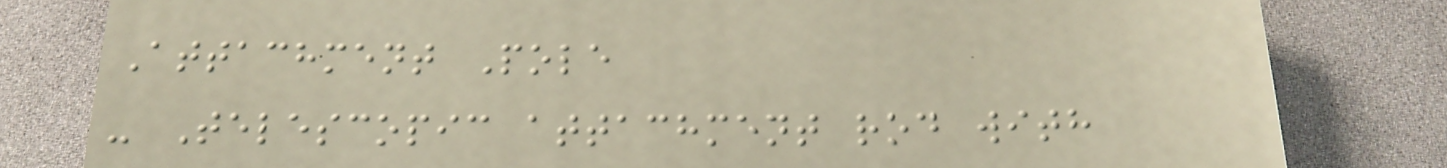Attachment Pole
- Telescopic attachment rod with
